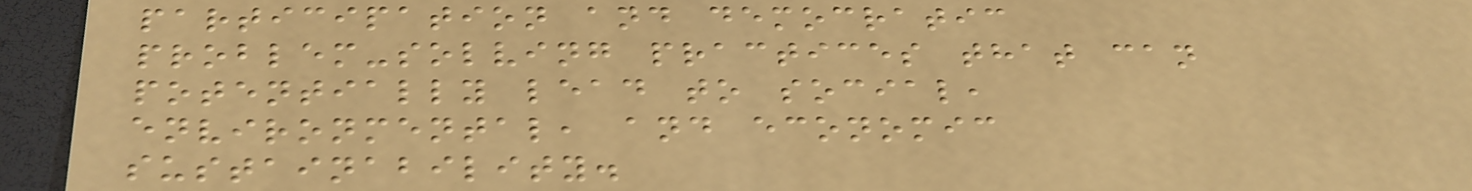participation and democratic
problem-solving practices that can
potentially lead to social,
environmental, and economic
sustainability.
